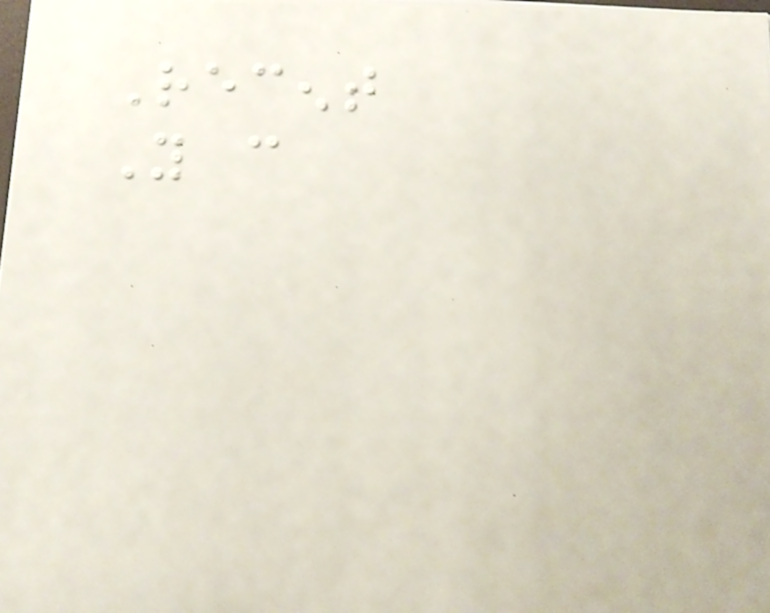Recent
You can
